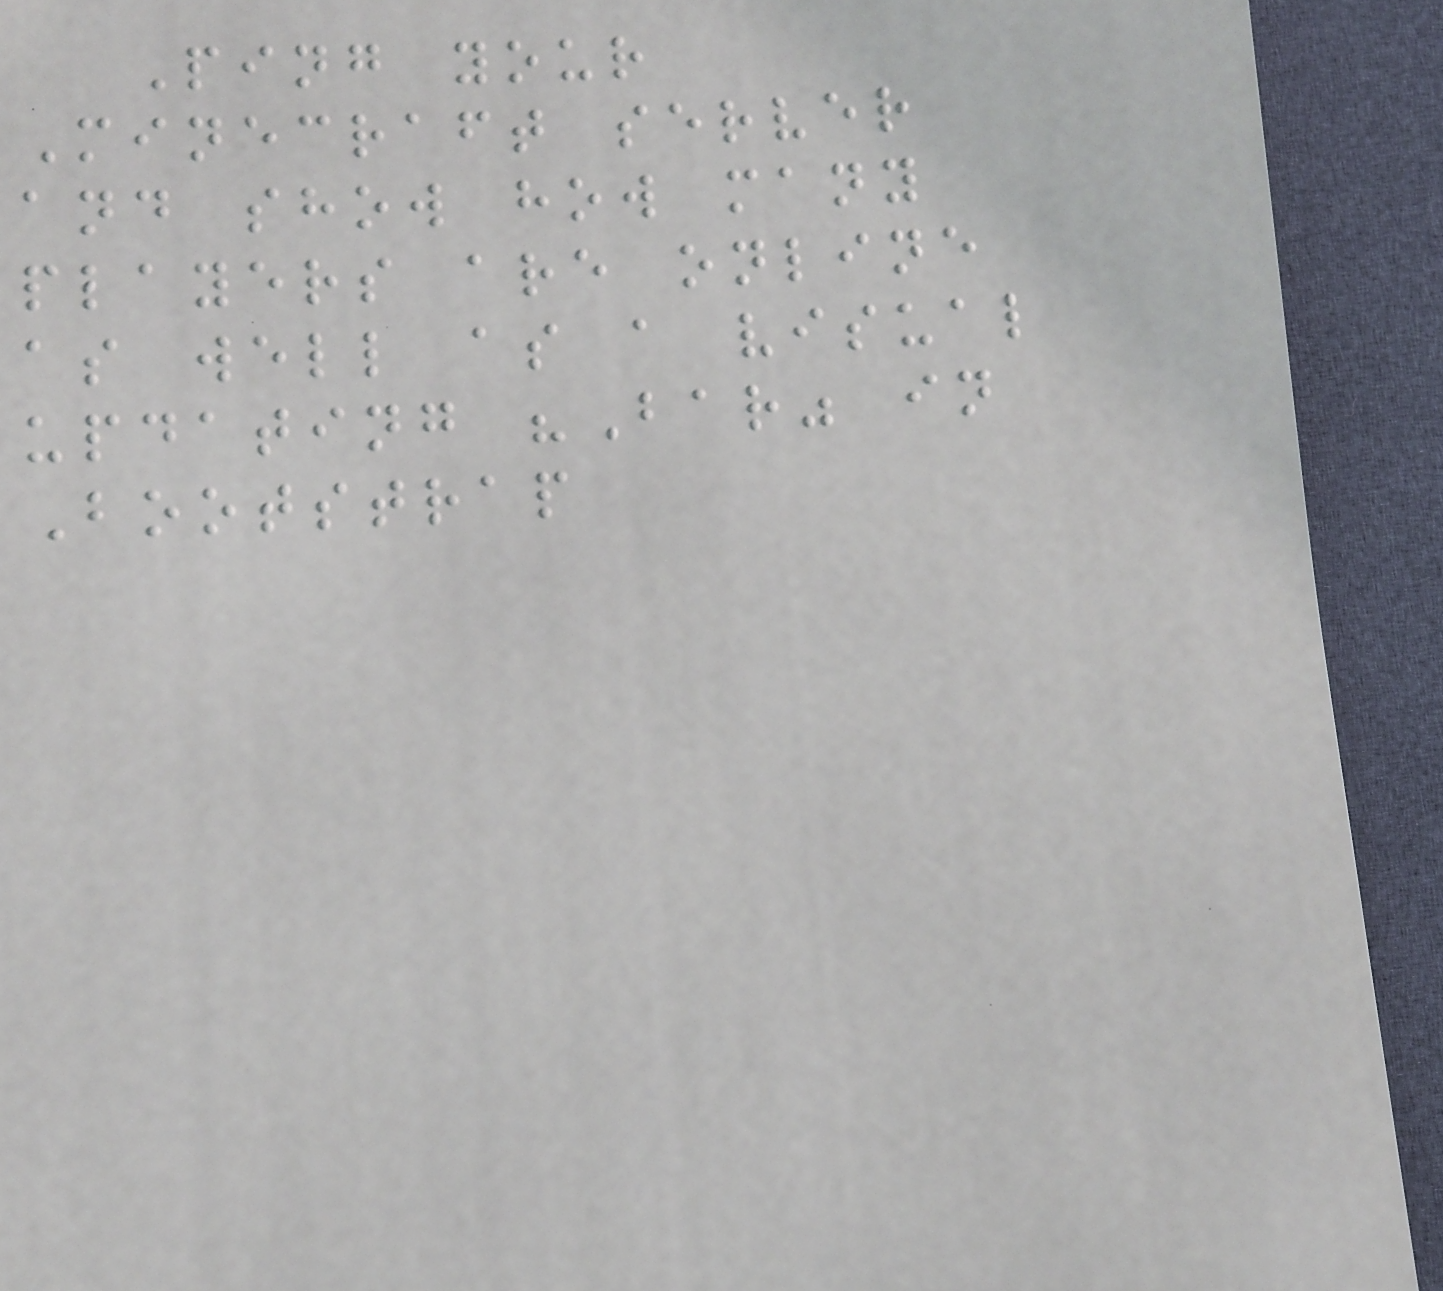Ping your
Minecraft server
and show how many
players are online
as well as a visual
updating "Bar" in
Bootstrap
